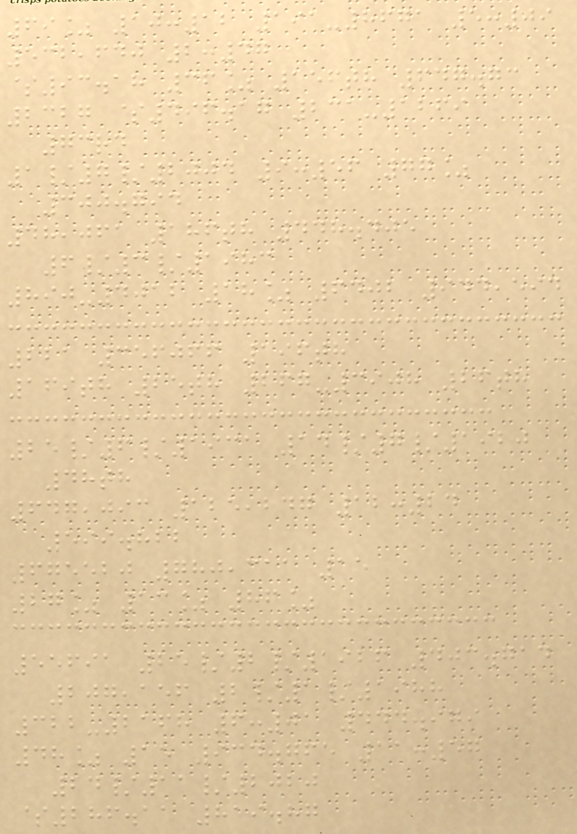69% 10:12 191-8671 5:09
532,640 2:47
$93.18 36% 156th 647.73
2327 $496.17 231-1269
73rd
1/7/2004 9:56 77%
300.794
48,061 186th 448.405
6/3/1983
890-4012 18% 6402 944,594
221 356066 196th
169th 25th 267-3908 26th
25/6/1931 14/7/1920
48th
647,093 125,247 12:24
599.822
675520 780,311 15
27% 13% 86%
55691 25/2/1926 403.714
207,156 2/1/1988
322-2168 6:01 444.979
48% 15 934.765 11:57
24/11/2020
$286.11 819.87
